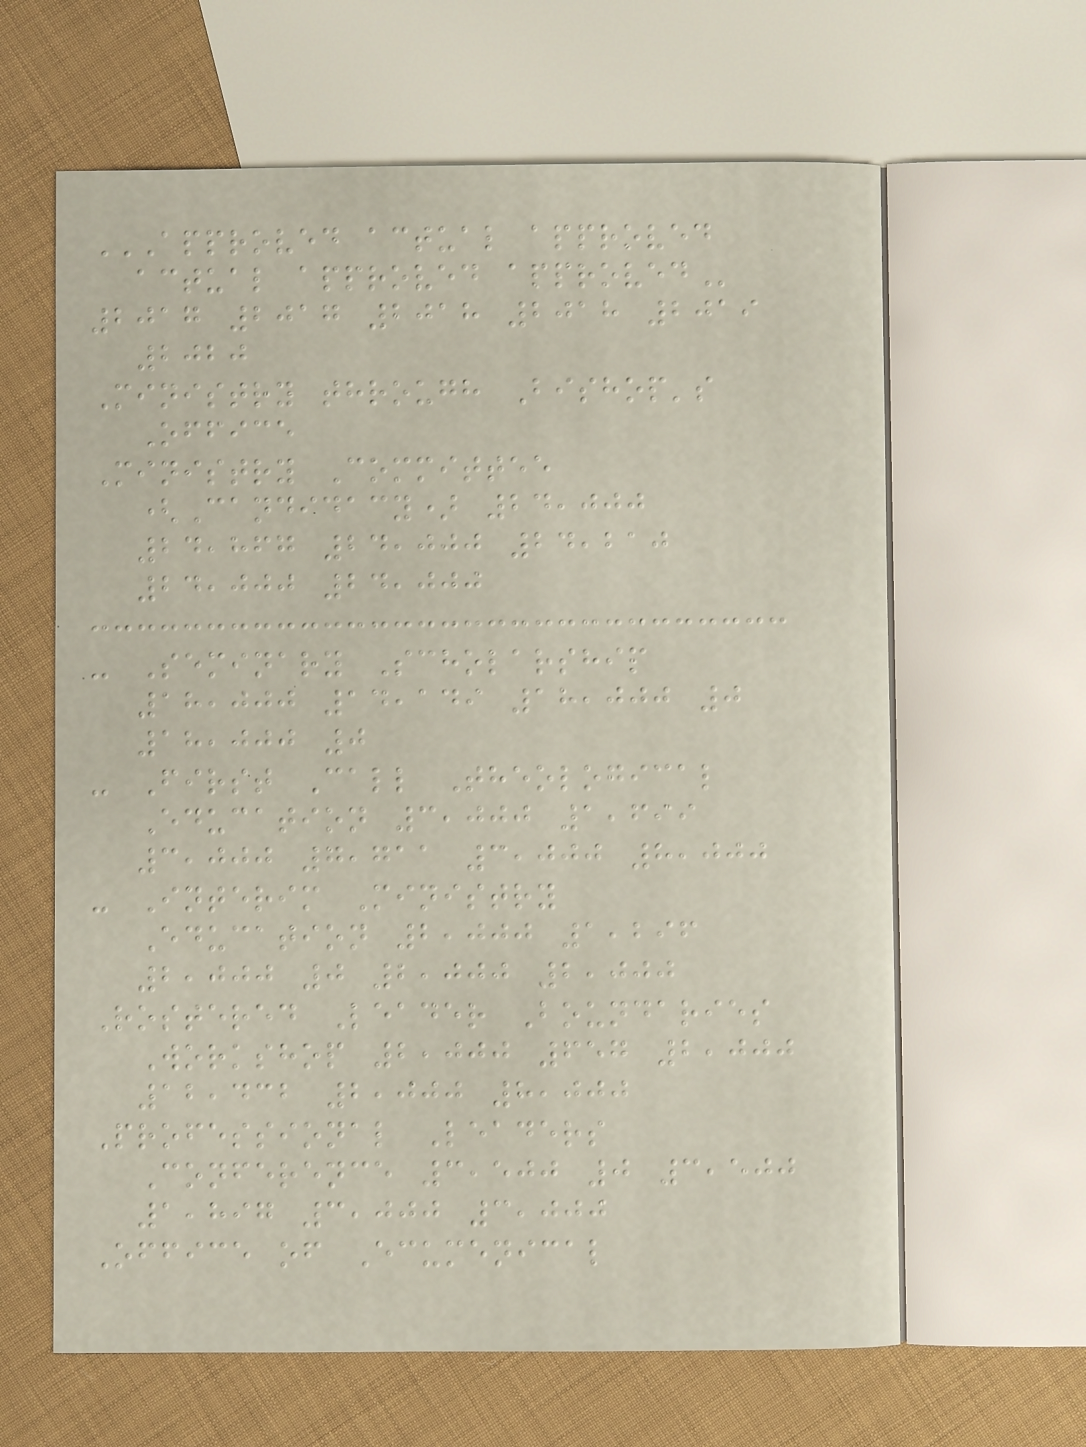APPROVED ACTUAL APPROVED
ACTUAL APPROVED APPROVED
2017 2017 2018 2018 2019
2020
Ministry through Bishop's
Office
Ministry Committee
(Candidacy) 24,000
24,867 24,000 24,210
24,000 24,000
- Seminary Scholarship
18,000 14,149 18,000 0
18,000 0
- First Call Theological
Education 3,000 1,699
3,000 7,711 3,000 8,000
- Interim Ministry
Education 2,000 1,296
2,000 0 2,000 2,000
Rostered Leader Boundaries
Workshop 2,000 657 2,000
12,432 2,000 8,000
Professional Leaders
Conference 3,500 0 3,500
1,897 3,000 3,000
Office of Ecumenical
